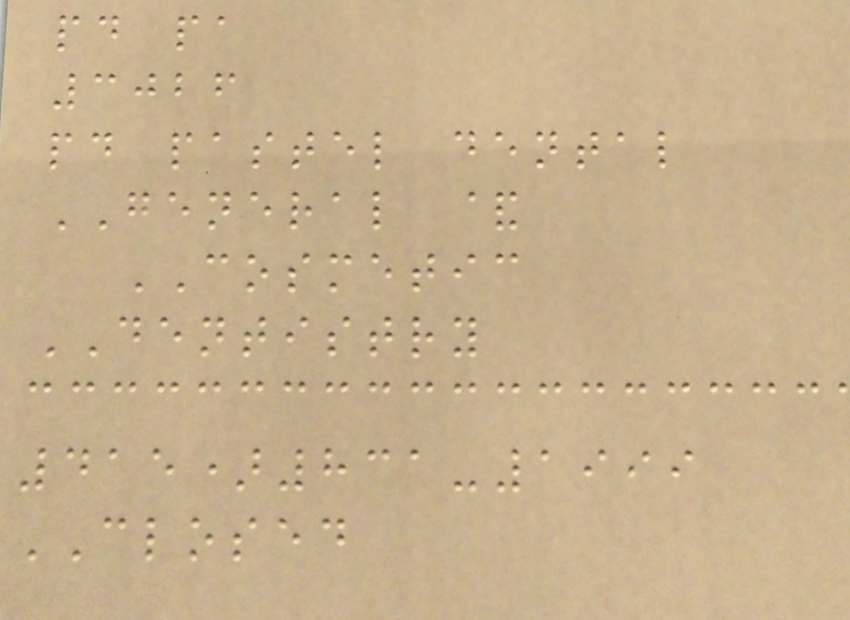pd pa
3026
pd pastel dental
GENERAL &
COSMETIC
DENTISTRY
415)831-1999
CLOSED
